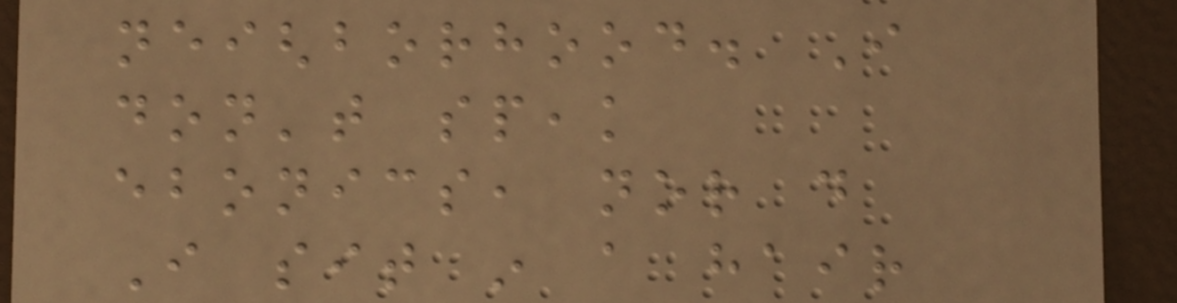neighborhood. I
don't speak
ebonics, nor do
I sit in a hair
